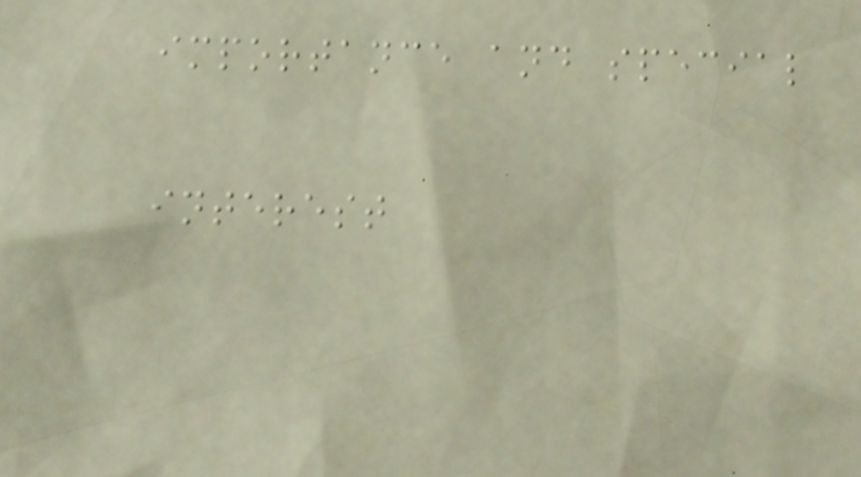importance and special
interest
